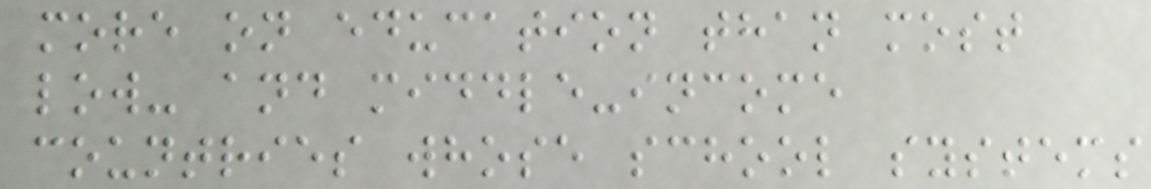more on education than most
low- and middle-income
countries whose school systems
